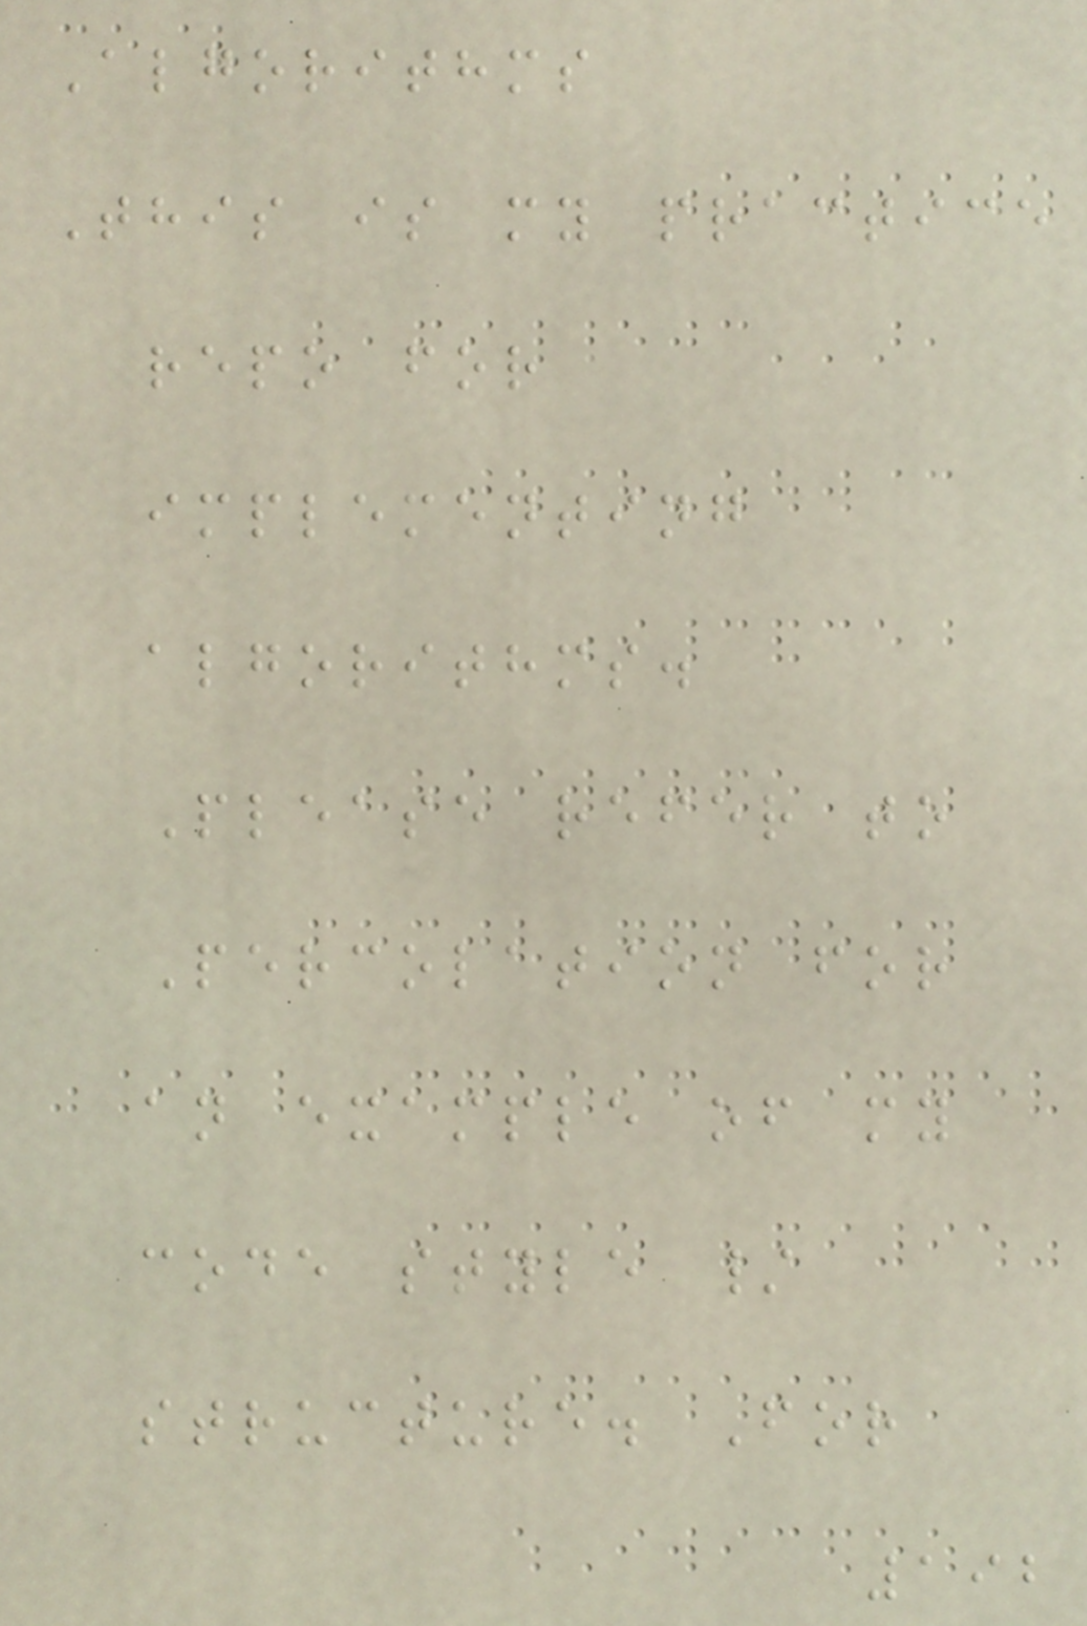Algorithms
This is my practice
repo for
implementing
algorithms.
Please refer to
Percolation for
an example of my
code style /
structure. For
192
